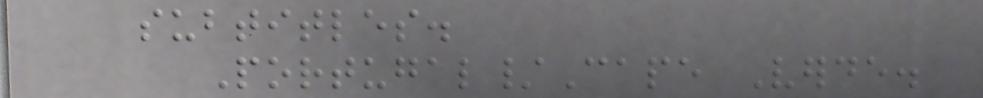subtitles.
Portugal/Cape Verde.
